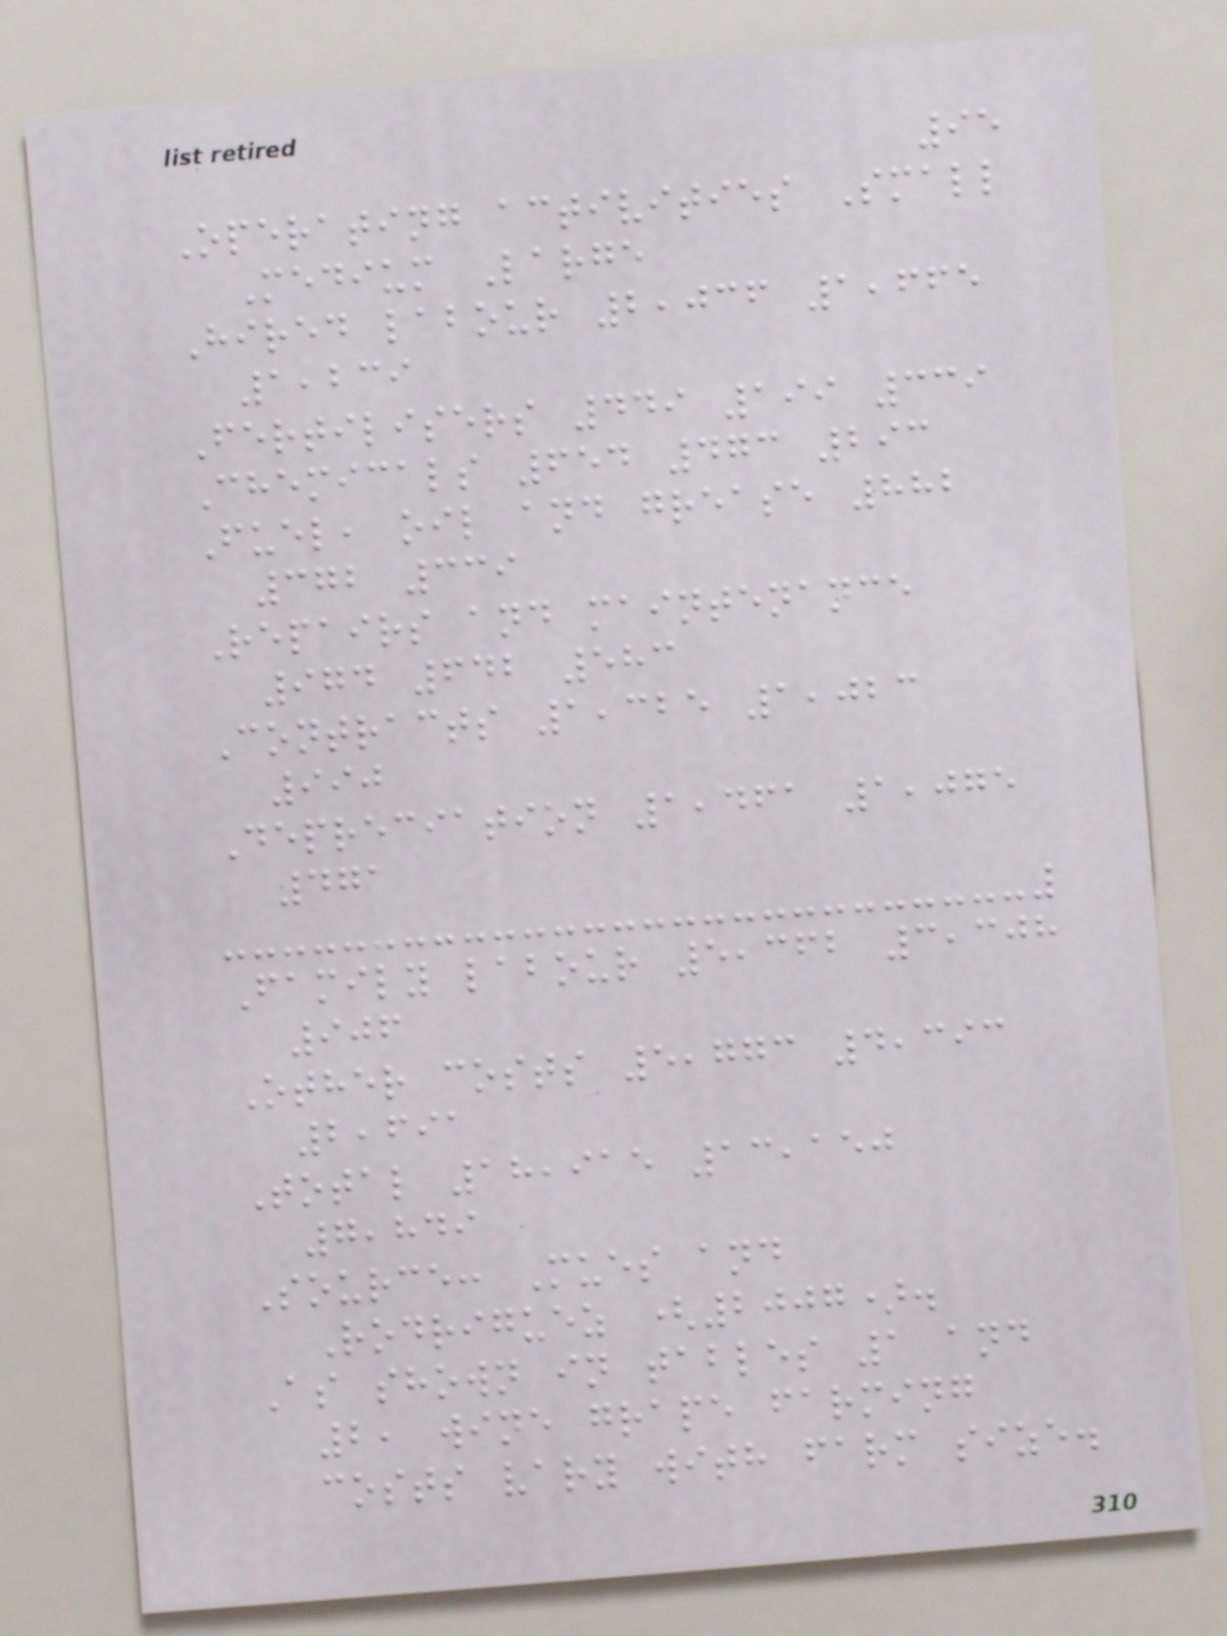95
Operating activities Small
Medium Large
Hired labour 2,036 1,665
1,239
Fertilisers 449 199 339
Chemicals 654 473 293
Fuel, oil and grease 882
372 339
Repairs and maintenance
974 642 583
Contracts 1,325 1,023
990
Depreciation 1,461 1,075
471
Family labour 5,362 3,308
906
Other costs 5,773 4,393
2,691
Total 18,915 13,150
7,849
Source: Mues and
Rodriguez (2007).
As shown in tables 1 and
2, wine grape farming
costs vary with farm size.
